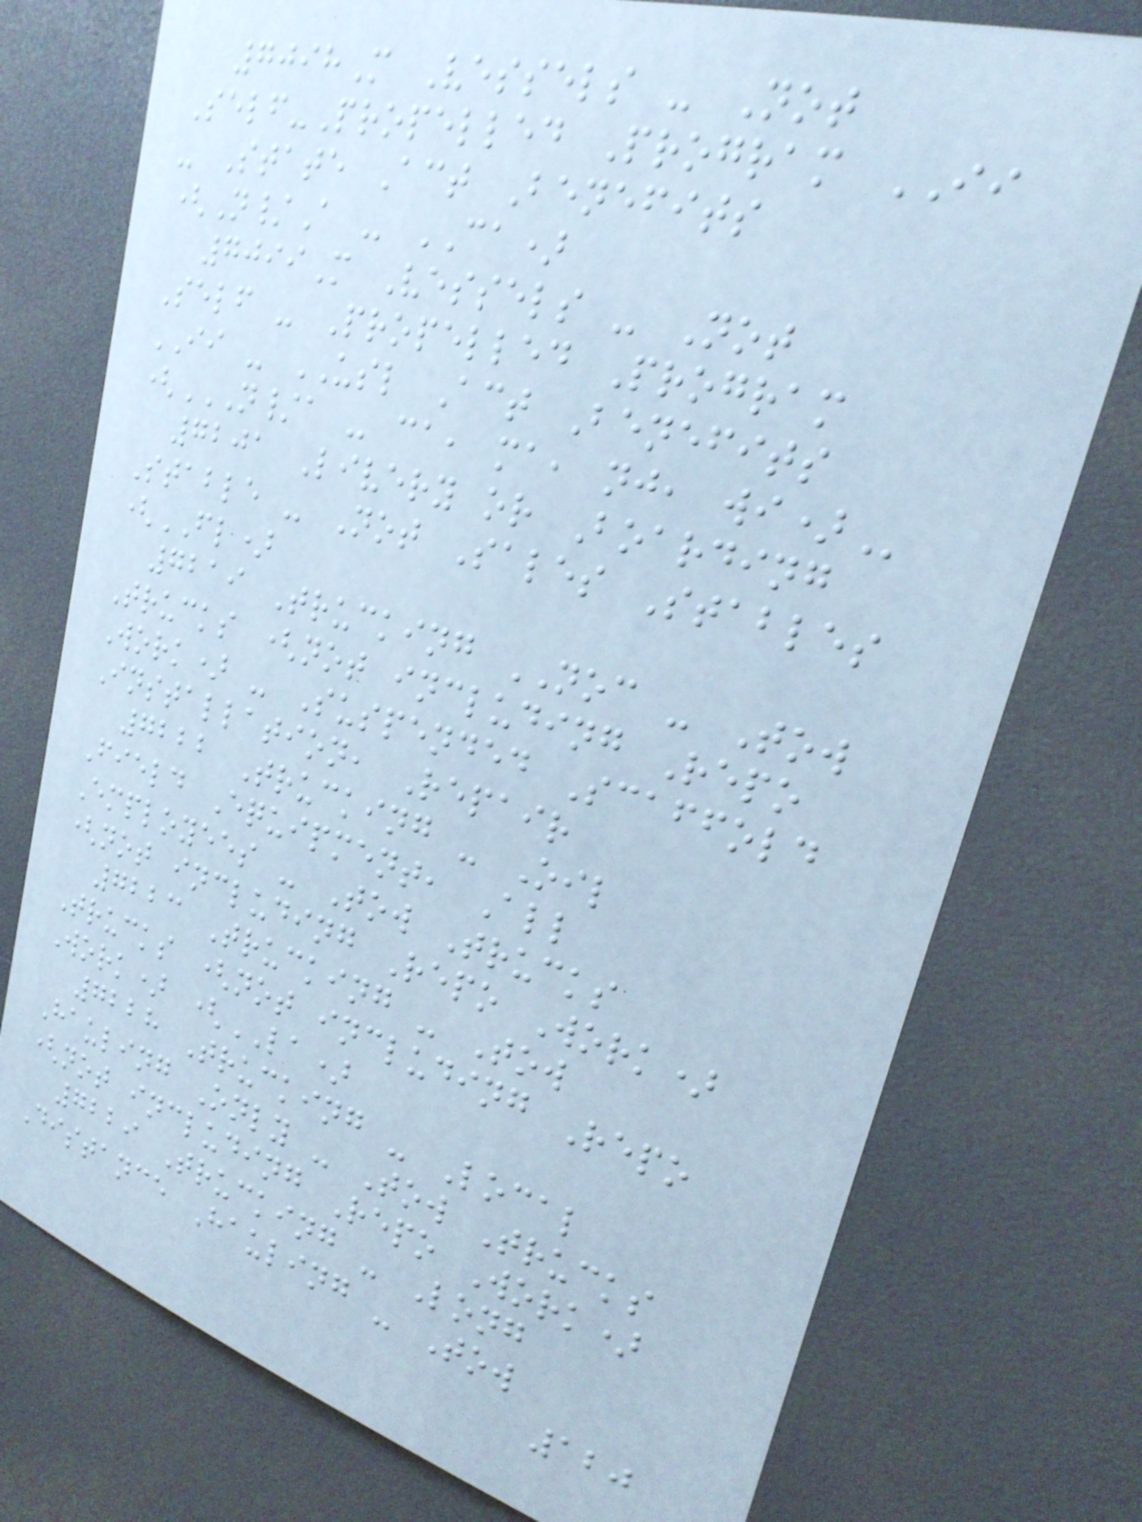7098M Vessels - Not
Self-Propelled Program II
- State Act Benefits
(N/A - CA)
7099M Vessels - Not
Self - Propelled Program
II - USL Act Benefits
(N/A - CA, MA, NJ, WI)
7201 Livery or Boarding
Stable - Not Sales Stables
(FL)
7219 Trucking NOC - Tow
Trucks (not including Repo
Work) - Suspended Scaffold
Installation, Repair
7222 Trucking - Oil
Field Equipment, All
Employees - Tow Trucks
(not including Repo Work)
7223 Trucking - Tow
Trucks (not including Repo
Work) (LA)
7228 Trucking - Local
Hauling Only - Tow Trucks
(not including Repo Work)
7229 Trucking - Long
Distance Hauling - Tow
120
